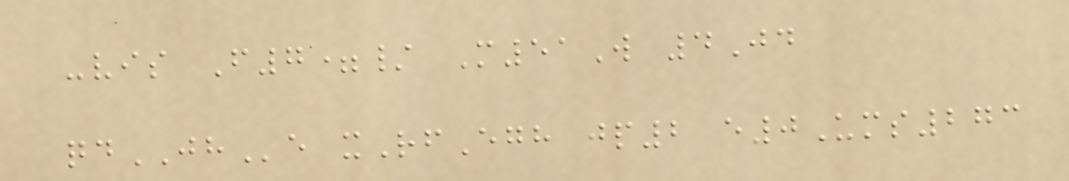-vis F7=/ M51W 4Jd
qdJHe xRfEgh jp2 e0Ums273
